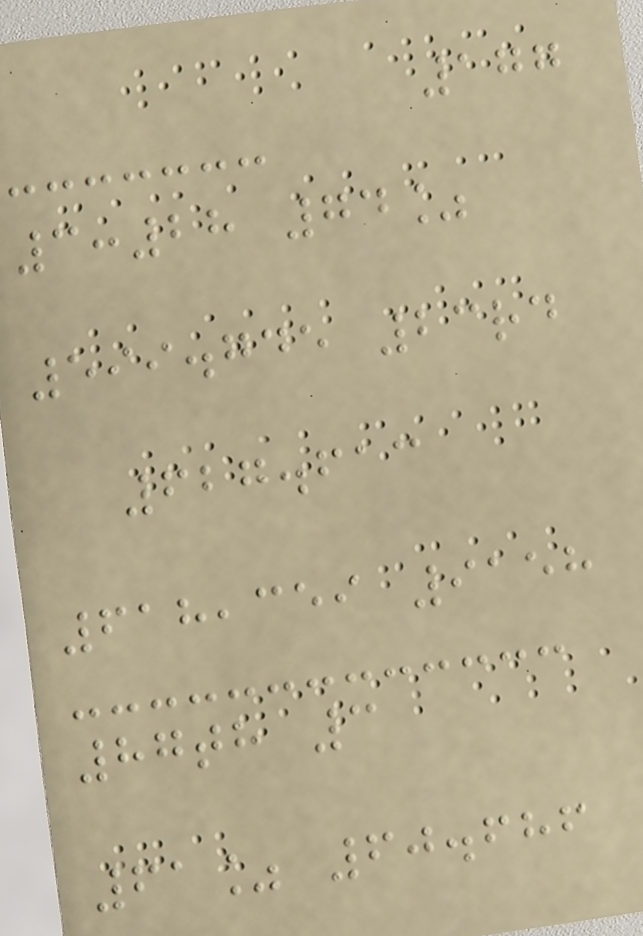177
3:28 74%
599.745 23rd
627.613
618,359 9158
87th 3
61% 60.686
